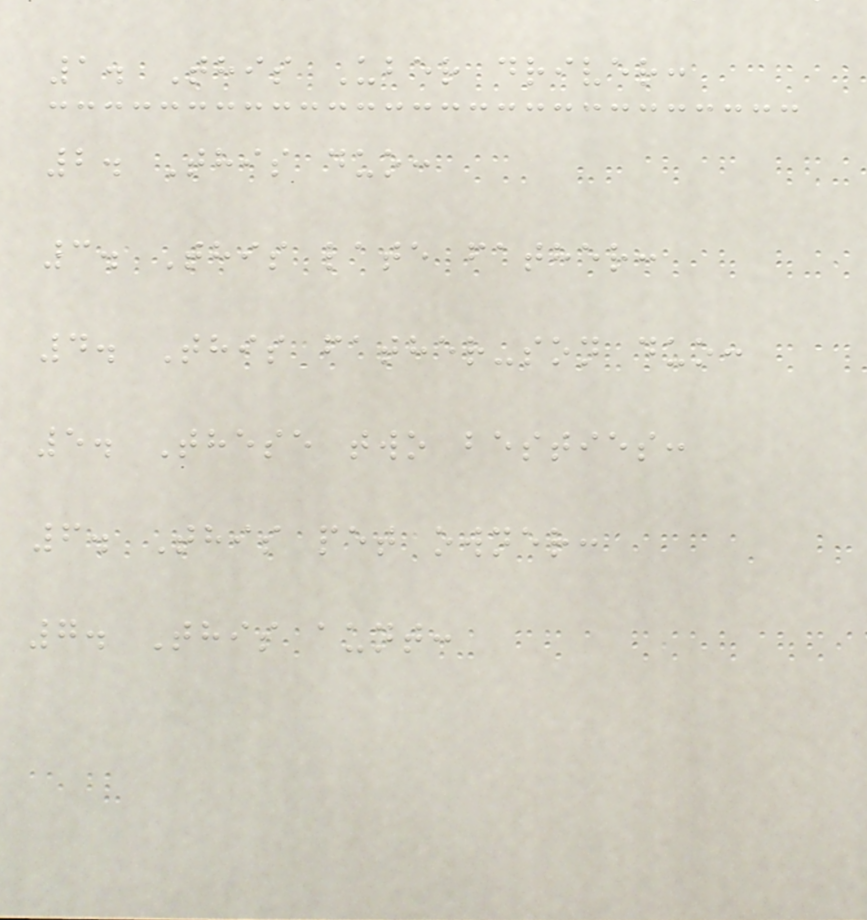1. This Uber driver:
2. This duo:
3. This late father:
4. This father-son duo:
5. These two besties:
6. This pet owner:
7. This aunt:
